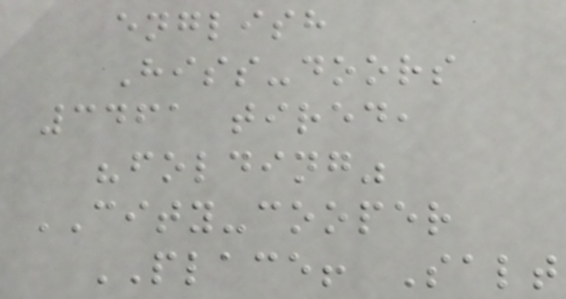english
Hiss-doors
3461 tired,
"folding"
CITY-cooper
PLACE! Salt
